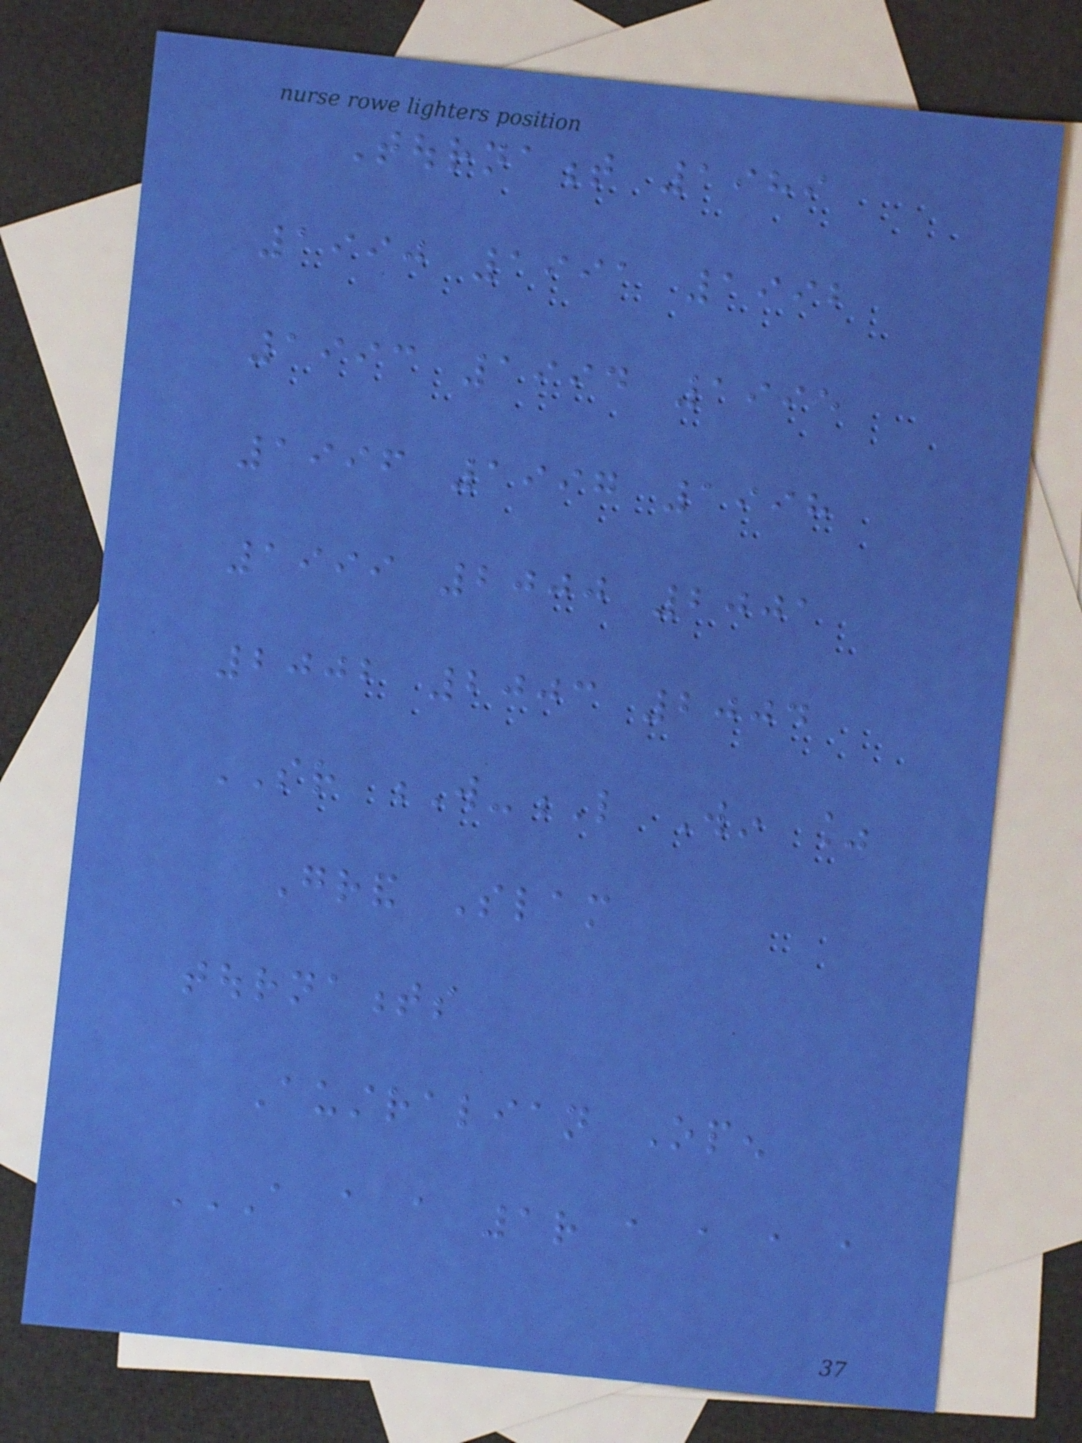Tournament 1989
1990 1991 1992
1993 1994 1995
1996 1997 1998
1999 2000 2001
2002 2003 2004
SR W-L Win %
Grand Slam
tournaments
Australian Open
A A A 1R A A A A
